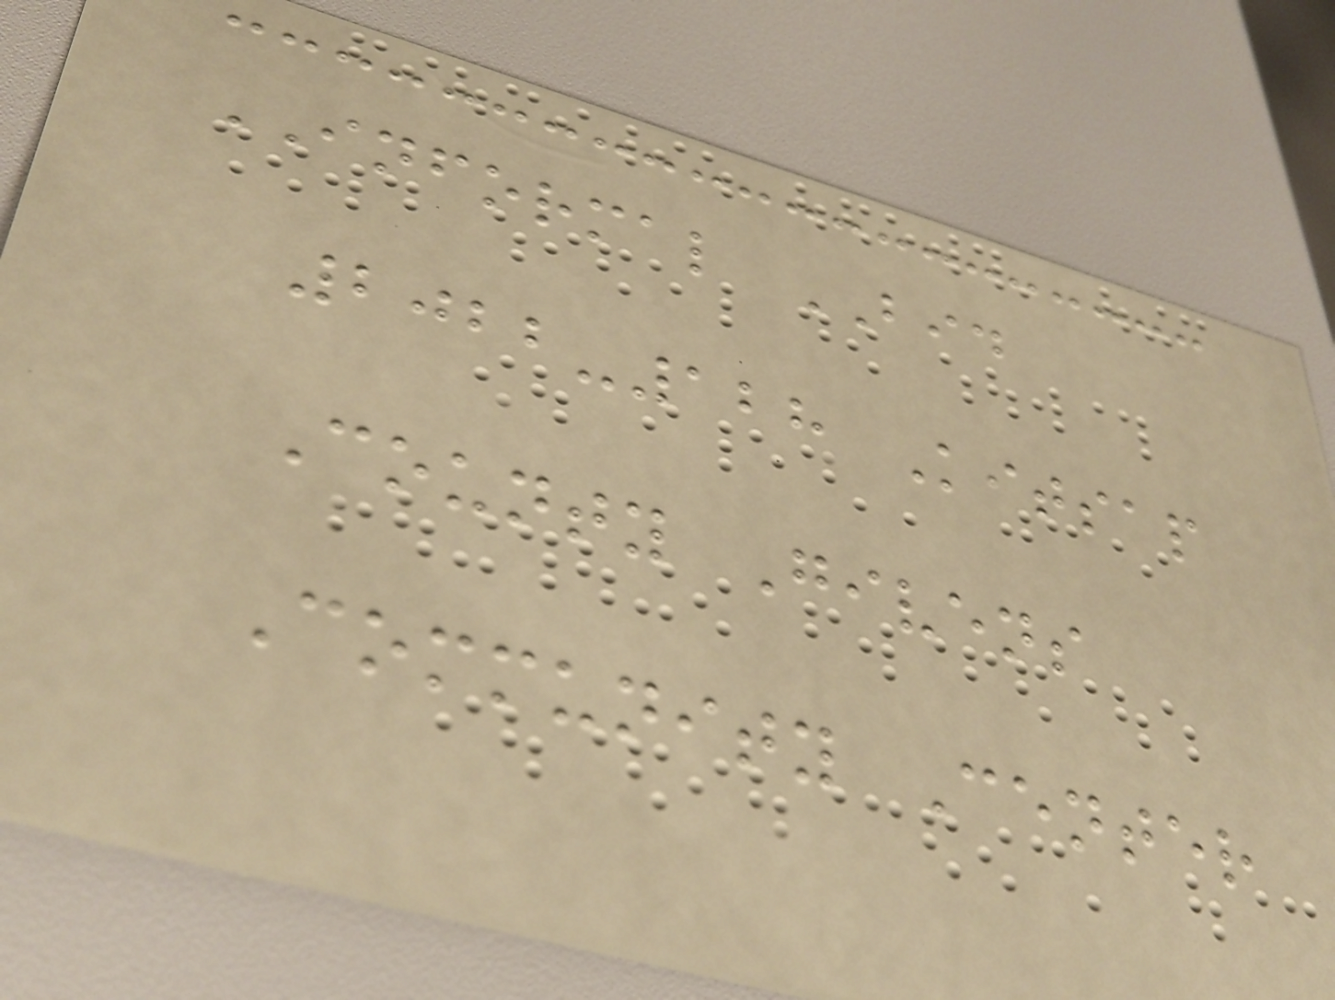INFORMAL BID
2022-128 Kitsap
County Givens
Community Center
